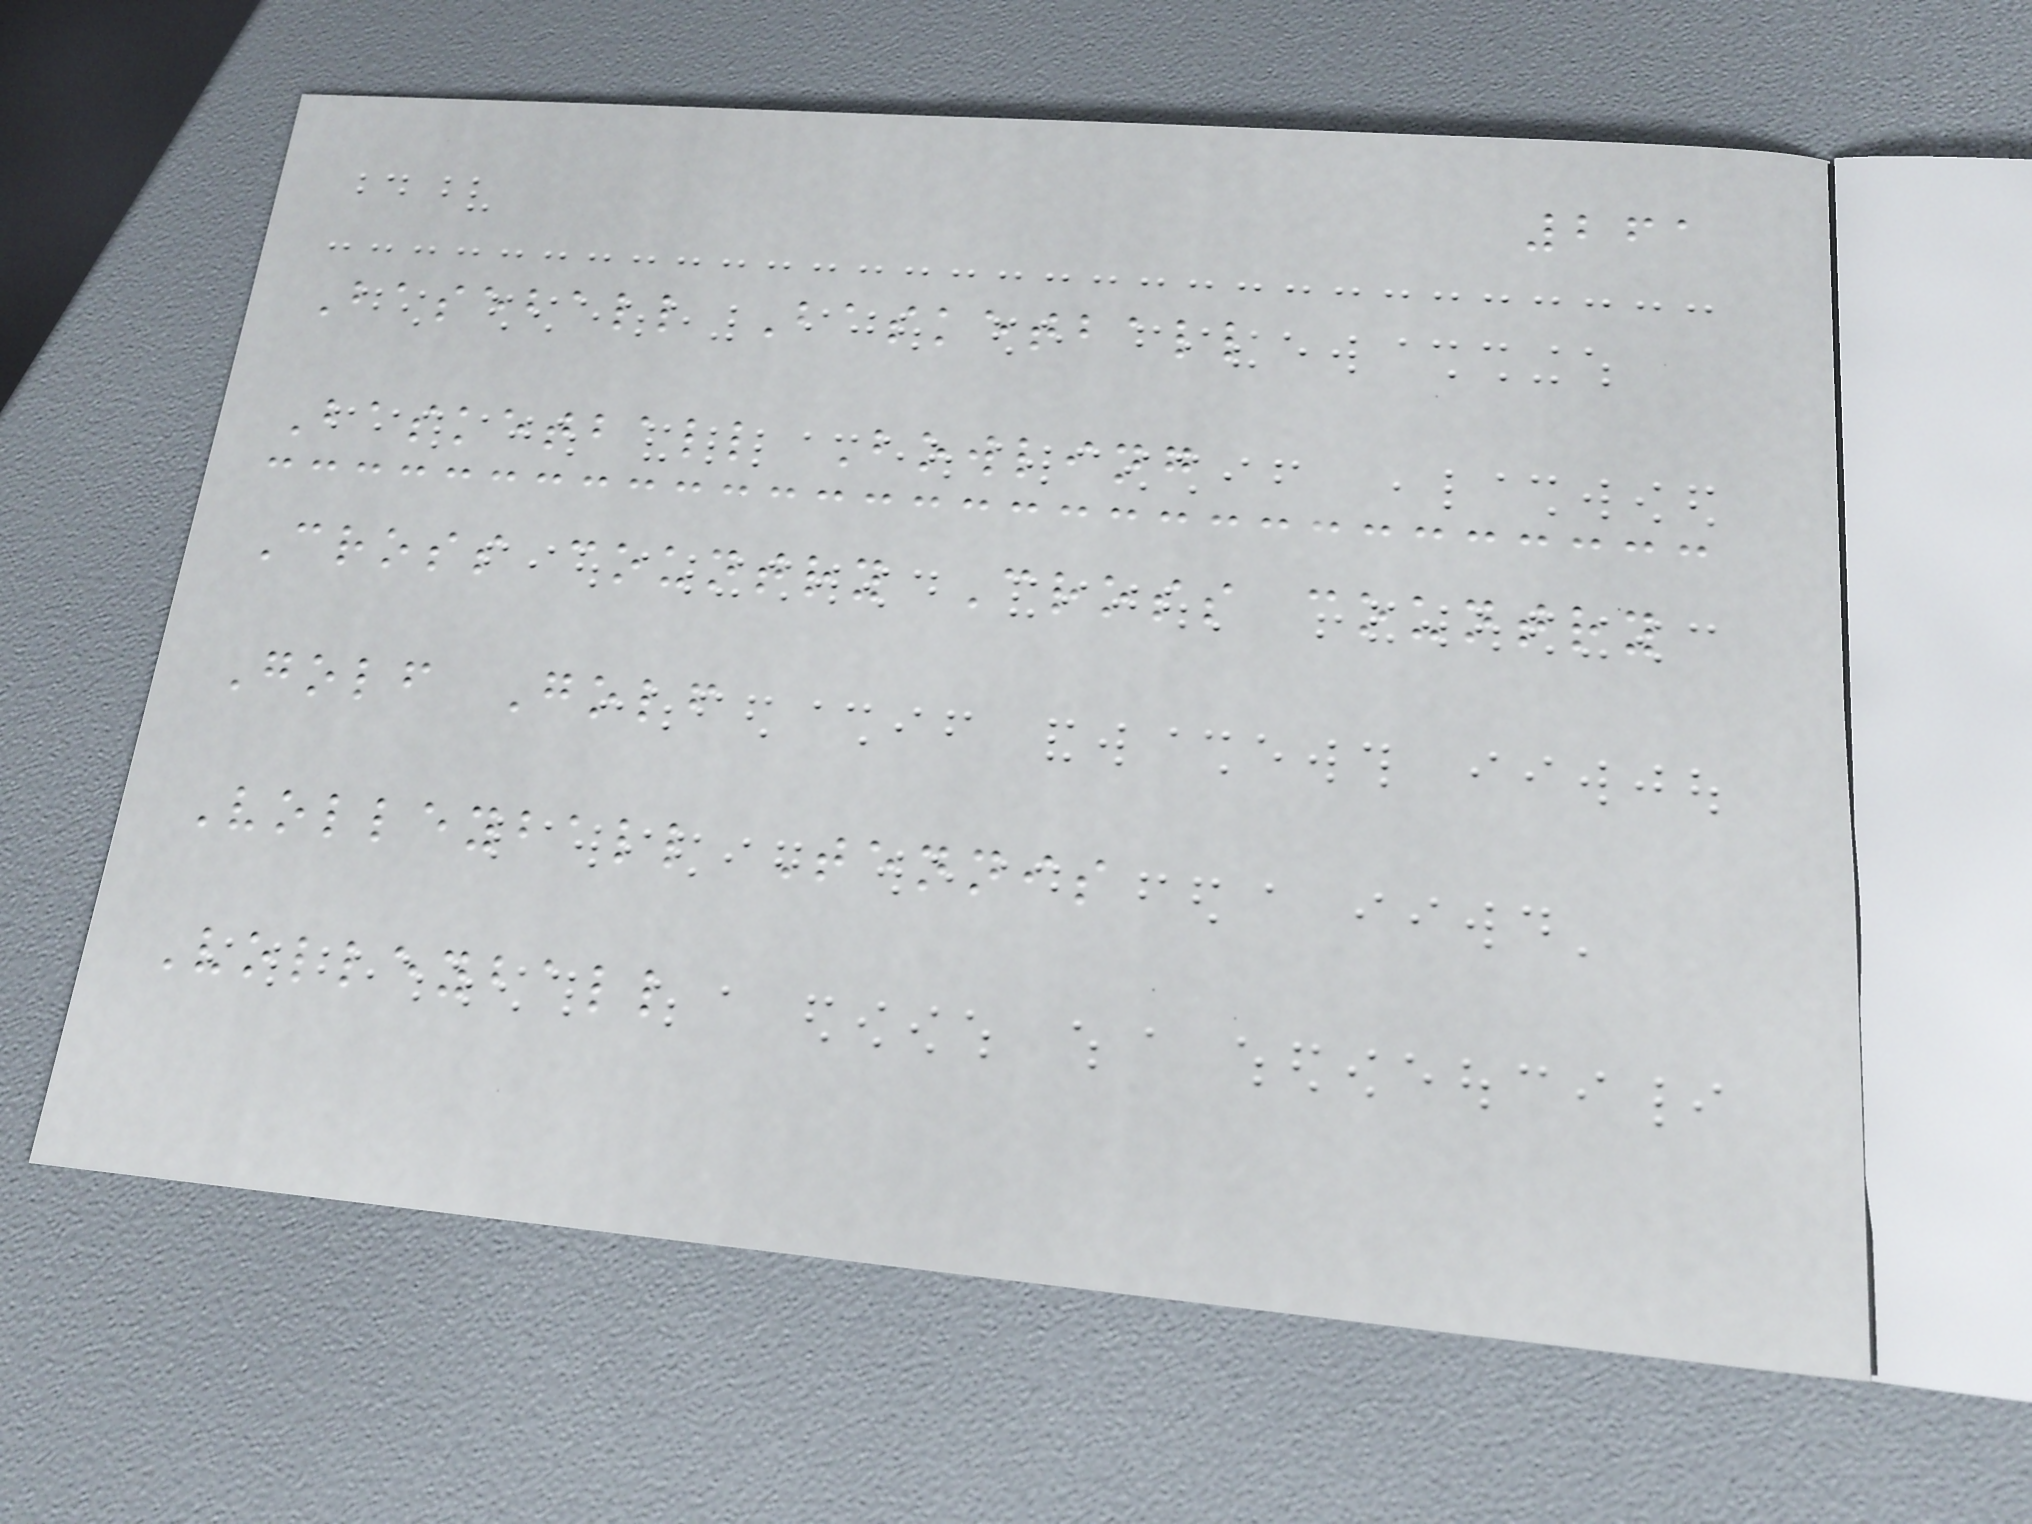261
Baseball Basketball
Basketball Bowling
Cross country Cross country
Golf Golf
Volleyball Tennis
Volleyball
